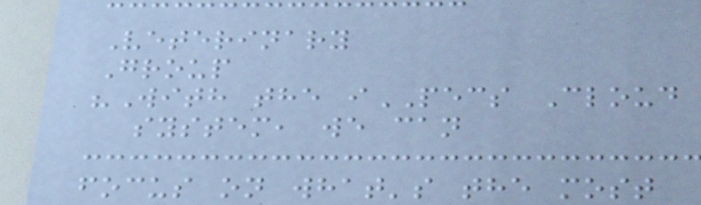Veterinary
Group
"With the iPECS Cloud
system, we can
focus on what's the most
